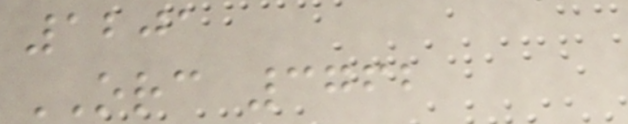1201
ORC 3762
